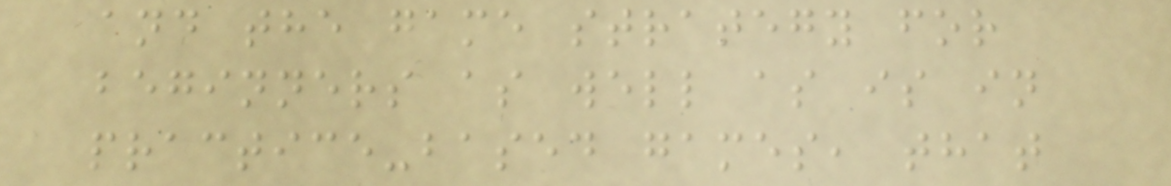and the game strategy for
beginners as well as is in
practice-based games, that
